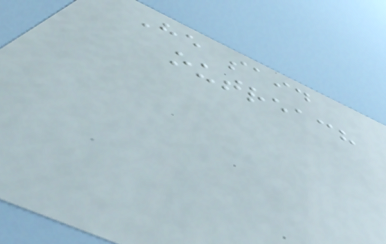He said
outreach
